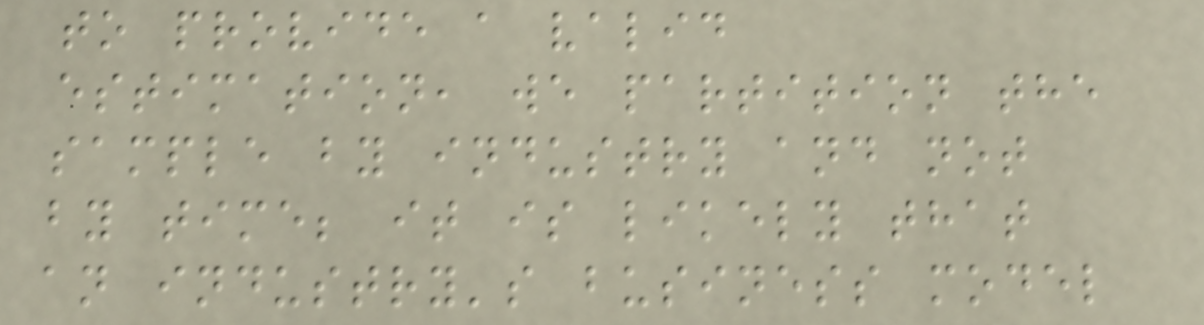to provide a valid
estimation, we partition the
sample by industry and not
by time; it is likely that
an industry's business model
